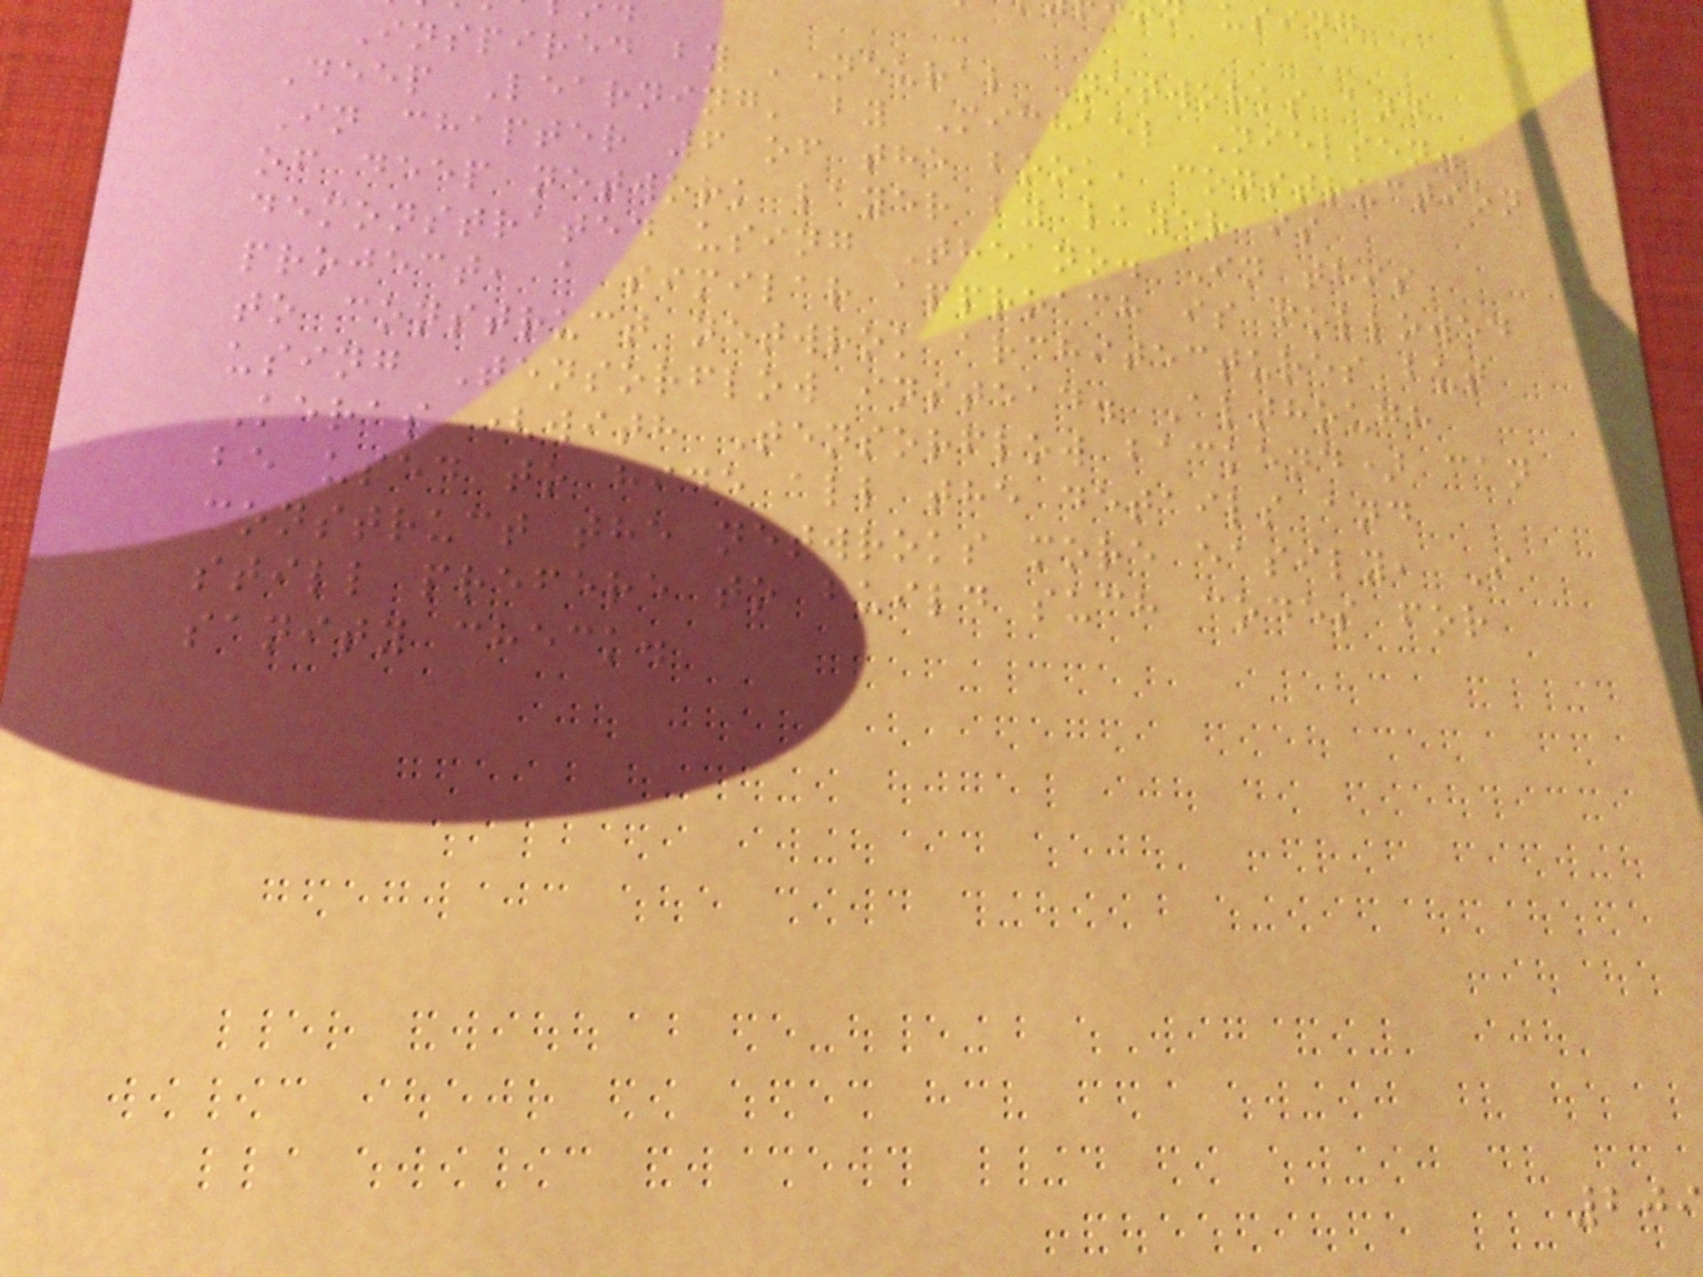Inspired by 'Neural Networks and
Deep Learning' by Michael Nielsen.
In chapter 6 of the book, construction
of deep network layer by layer is
demonstrated using Theano. In this
project, a similar approach is followed
to construct netwrok architectures but
using Tensorflow instead. Although
Keras (with Tensorflow backend) can
be used to hide all the details and
construct the netwroks more easily, I
still prefere to build such codes for
sanity check.
